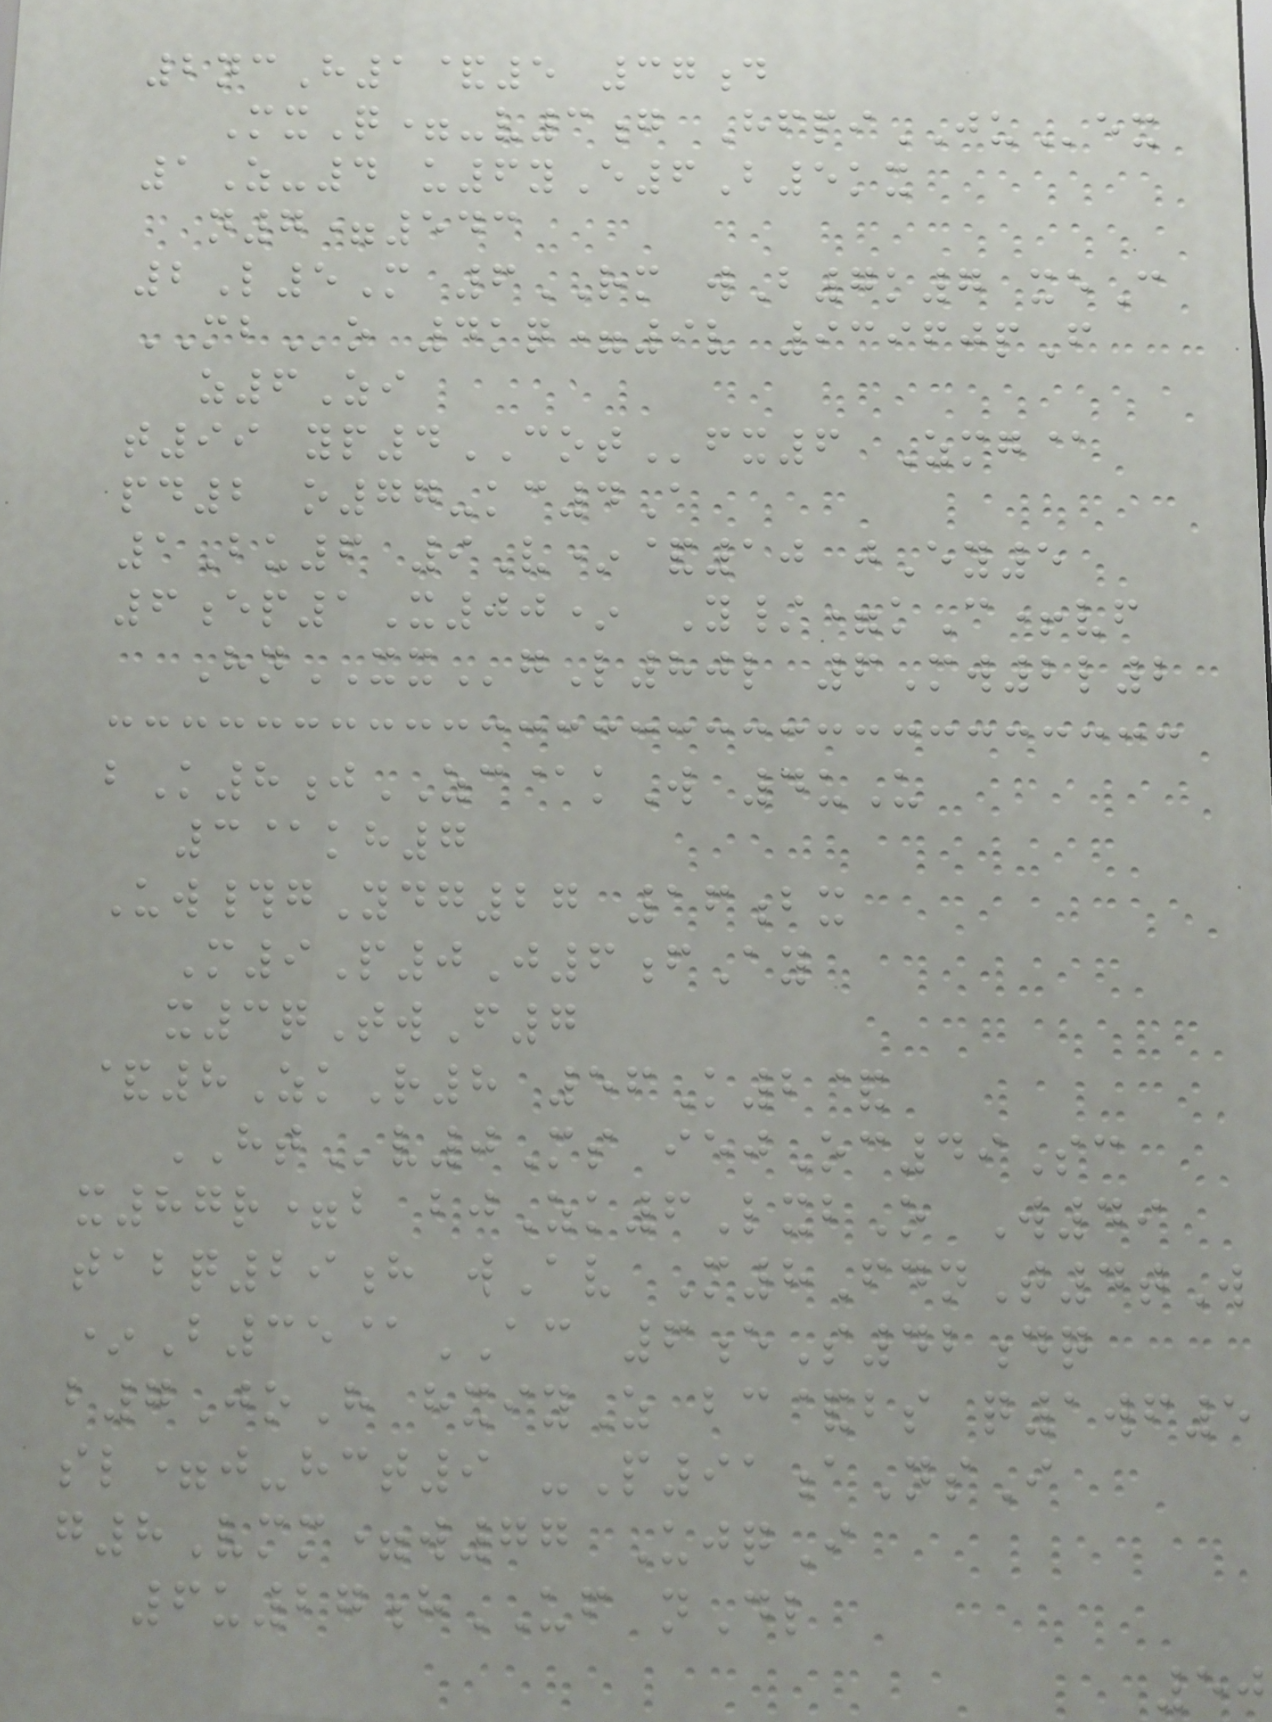2ncH1&5 37d
MxQ=-v3g HfpiJUex
1Z-4 u6yE6B5kx
n7=543
2L5M 6RM wB7k7 xeC
MBo 4kq=9v 93960pF
z6Zi
t99 yp4COTfx6 Zmg@
pd2 o77-kc4A
1Bu6 9V*&10 jEy5
6ep1X00* Y/=kC+vf
HnXXgL80l 6Mw2l2
bK8jZC@kW 4uU
3@kh7
Uw#gYdg27 16bx
M9P0J6fAy
x3qTwF7
&8ZkR8 56K2&
HTv0Ms iejOc49Sc
x87r=b bjZk6LxbO W49
tabq29h wAv M8FdnT4tW
*B35@AC 6eS42dq
b7JoH hxiyZ bc&bs q1wf5
sl=j-hct9 -P91aNsI
g8Vmm=w77 UjqI
6u27hUF nDl
50
